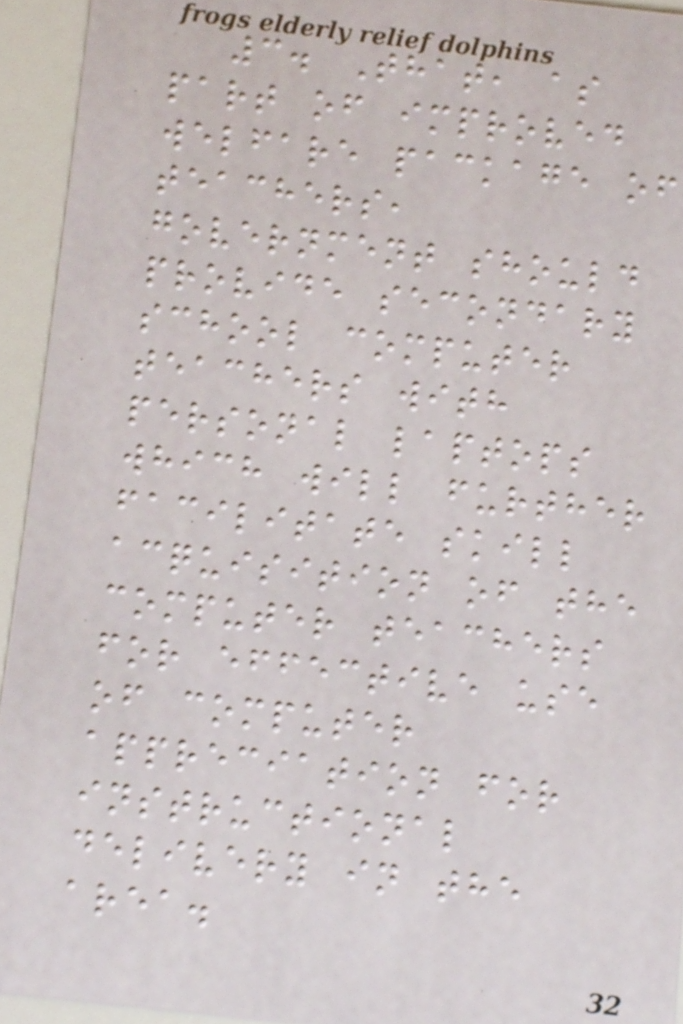3. That, as
part of improved
welfare package of
teachers,
government should
provide secondary
school computer
teachers with
personal laptops
which will further
facilitate skill
acquisition of the
computer teachers
for effective use
of computer
appreciation for
instructional
delivery in the
area.
